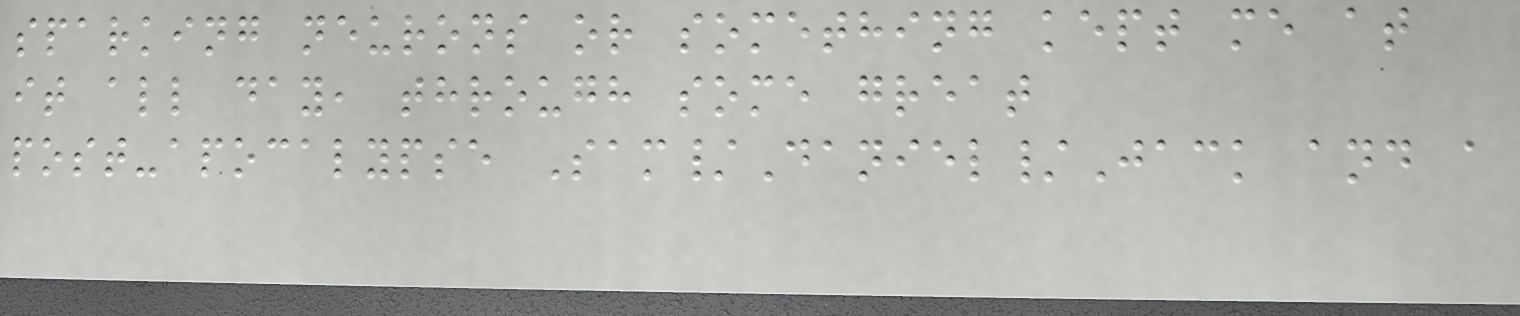sparking neurons or something kept me at
it all day, through some great
post-apocalypse Sam/Daniel/Jack and a
